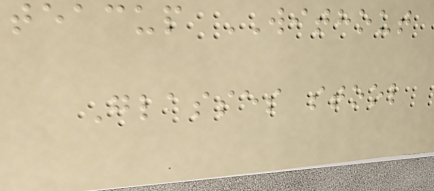teacup WITHOUT
Glasses stool
